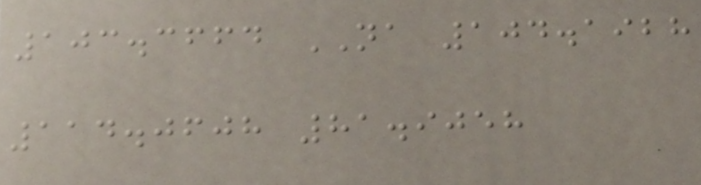103.3664 NA 104.1928
114.0608 81.9058
